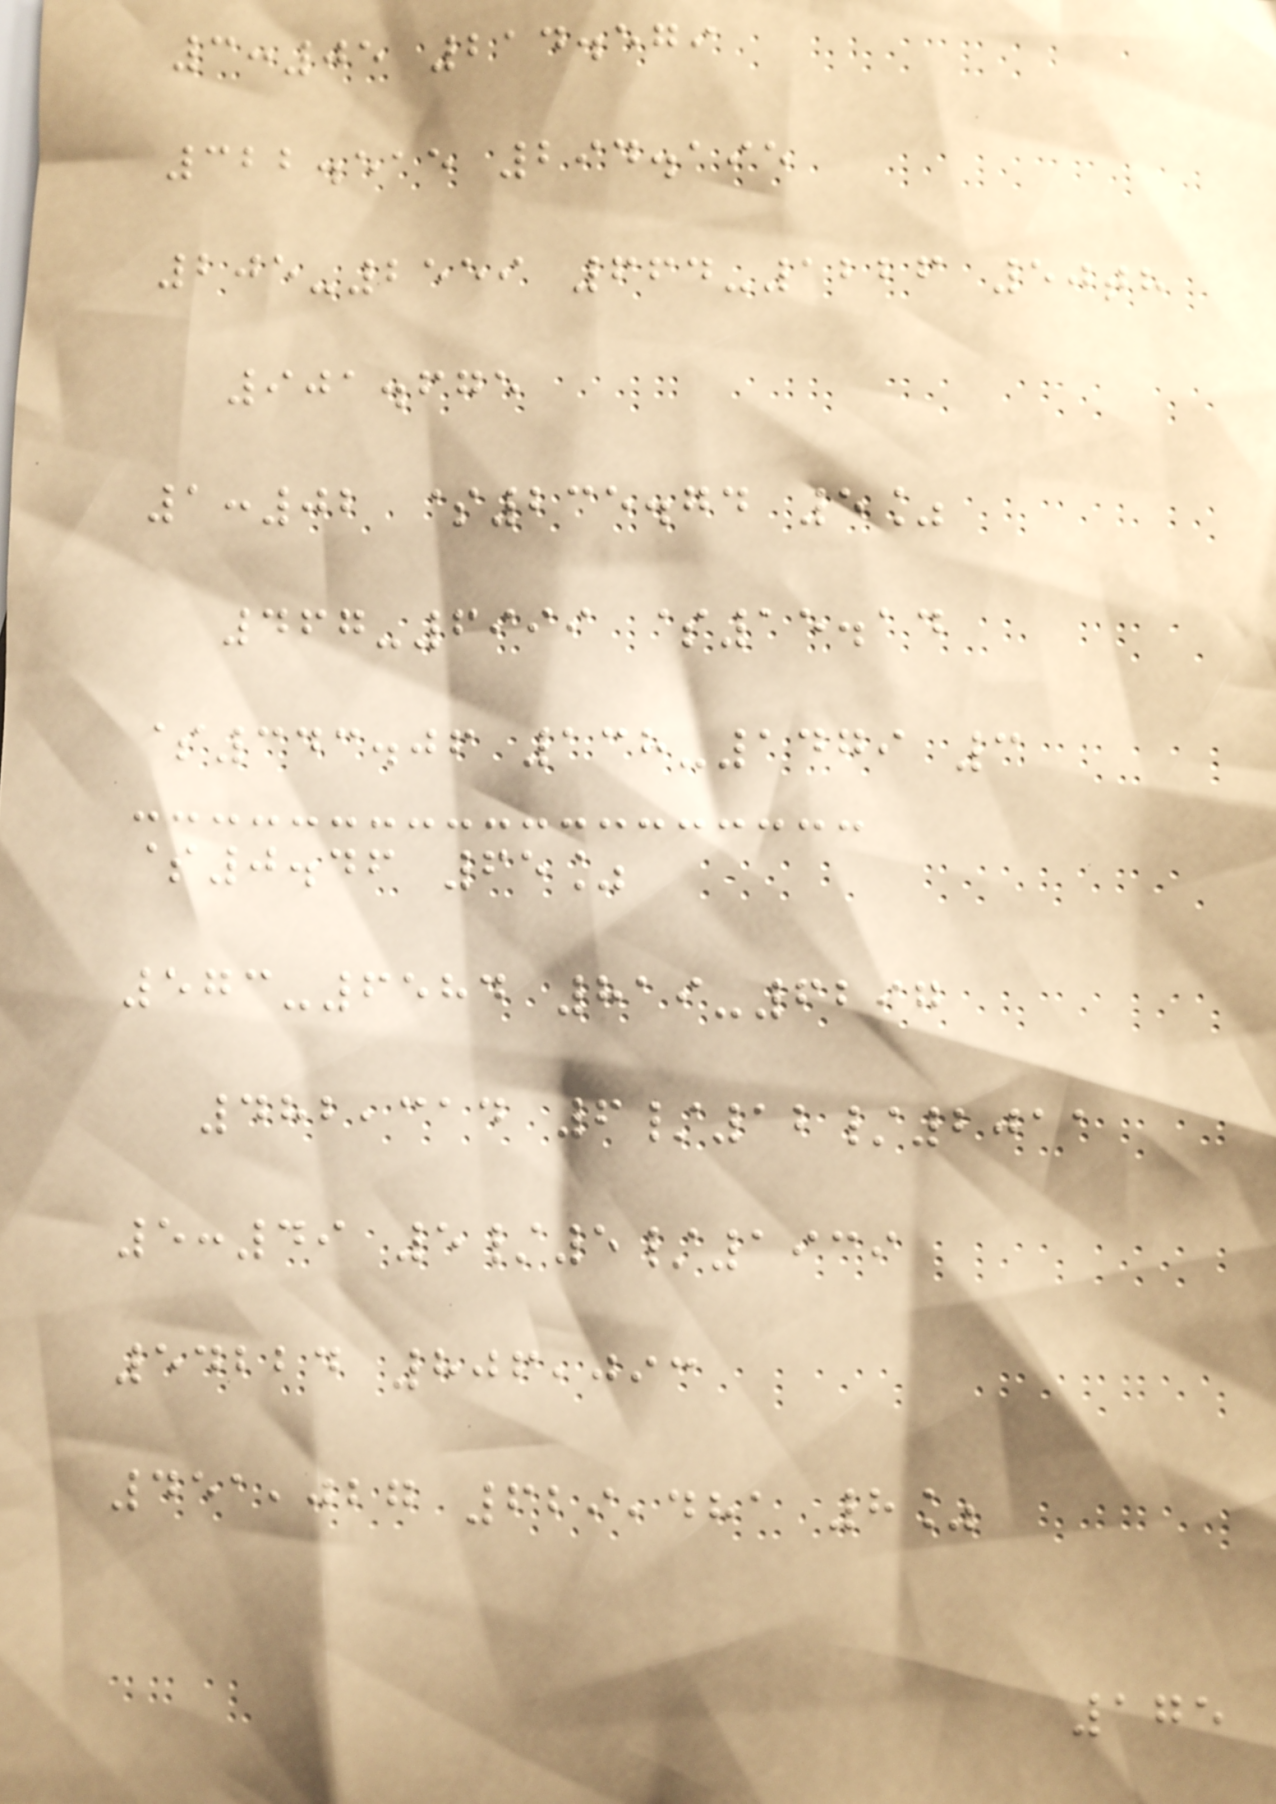3:05 214.579
322.515 294.195
205-2559 664-1226 50th
901.675
1:02 $235.74 5%
467-6999 $15.14
$343.06 138-1479 3
$0.46 65%
573-6584 819-6297
482,314 6/12/2011
5:49 5/5/1939
54224 806,093
451,027 629,481 8%
175
